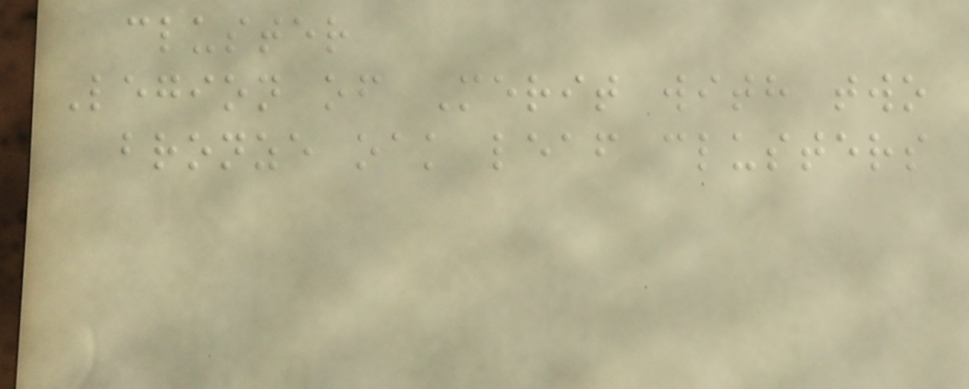cluster
Legion of Merit with two
bronze oak leaf clusters
